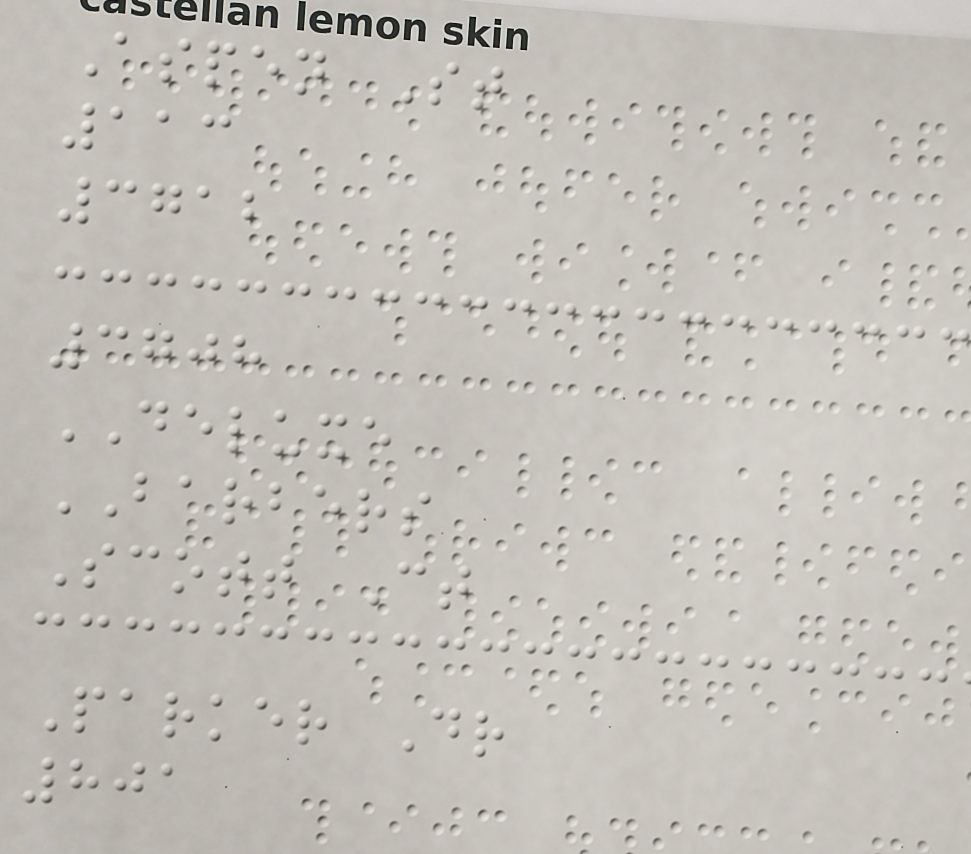Aspen St
113
3712
3708
DELUXE
BARBERS
Scott Ct
Parker Dr
801
